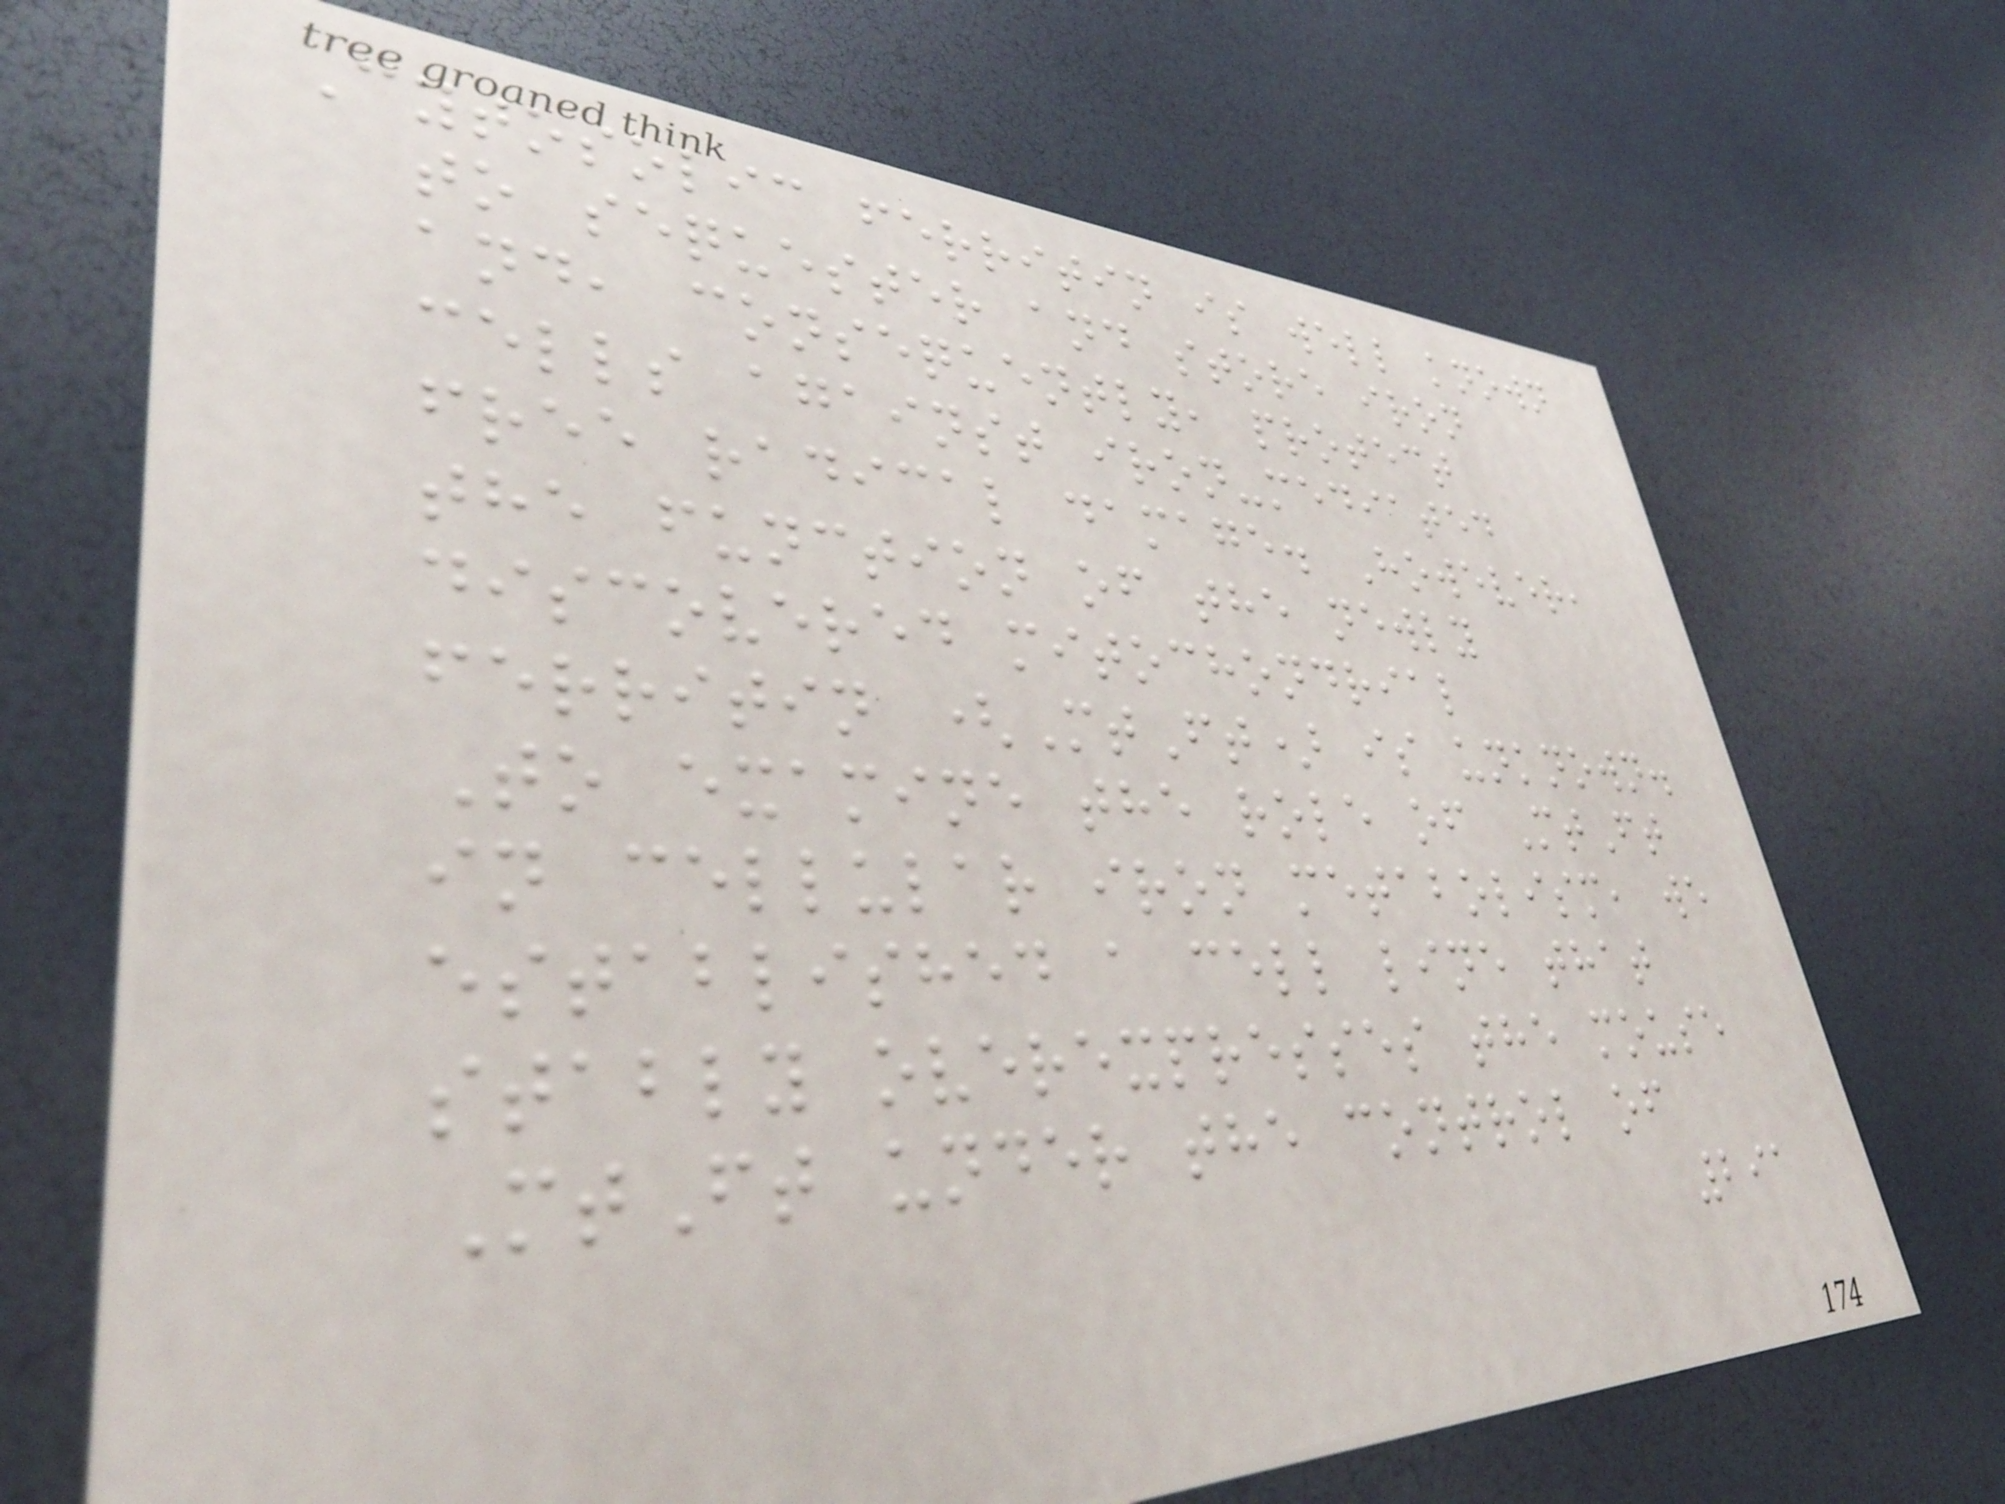Cytosolic ferritin is well known
to sequester and store iron
and, consequently, protect
cells against iron-mediated
free radical damage. However,
the function of the newly
discovered mitochondrial
ferritin (MtFt) is unknown.
To examine the role of MtFt
in cellular iron metabolism, we
established a cell line that
stably overexpresses the mouse
MtFt under the control of
291
